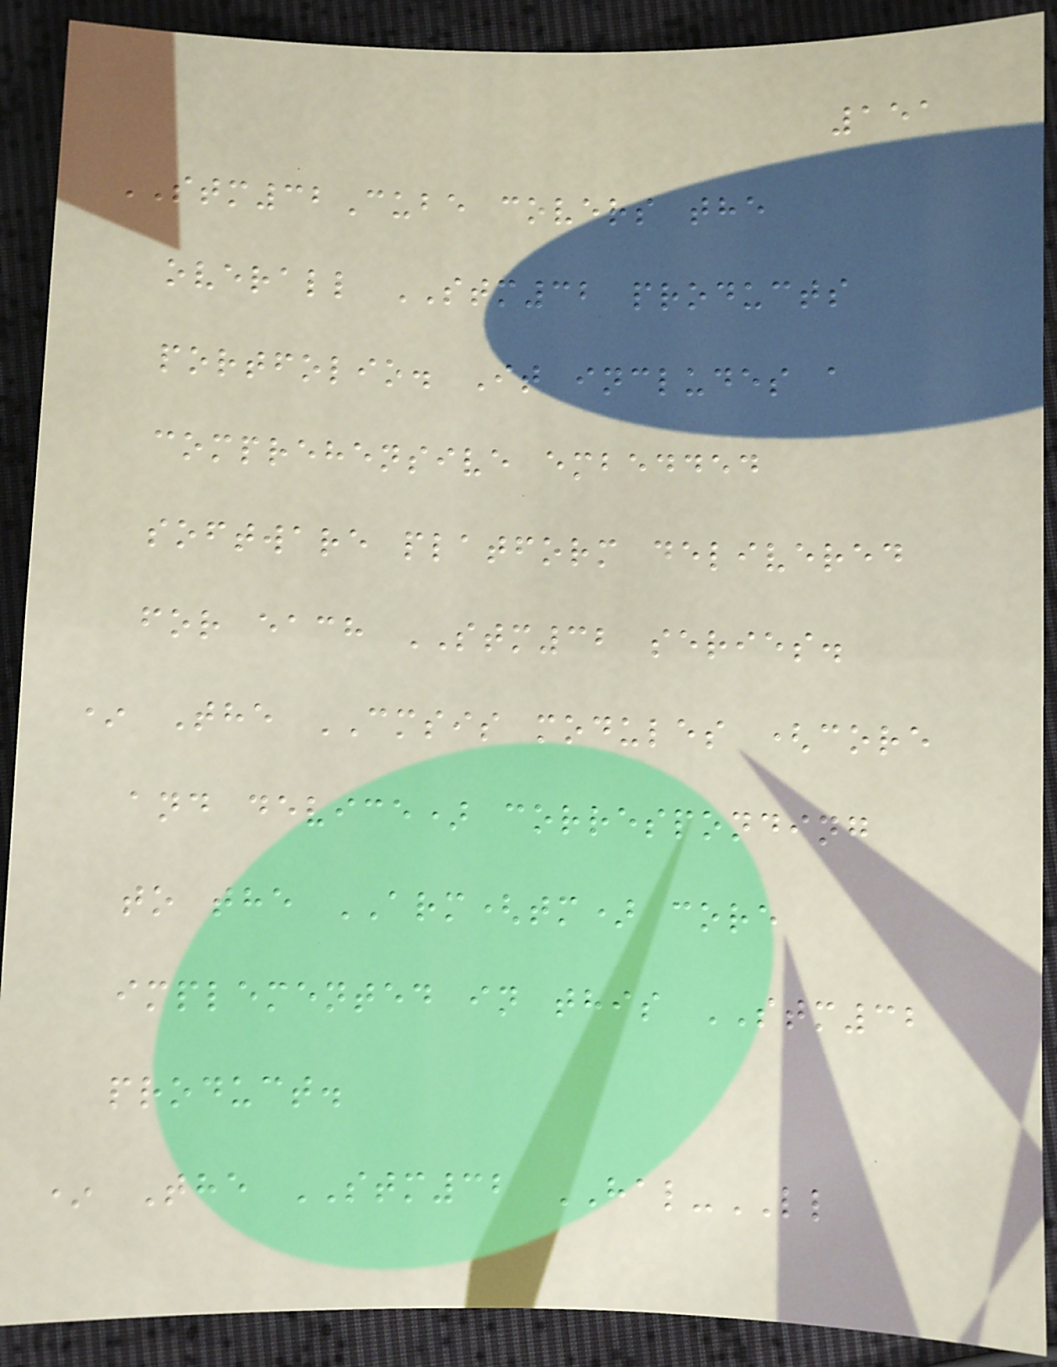151
STM32Cube covers the
overall STM32 products
portfolio. It includes a
comprehensive embedded
software platform delivered
for each STM32 series.
* The CMSIS modules (core
and device) corresponding
to the ARM(tm) core
implemented in this STM32
product.
* The STM32 HAL-LL
